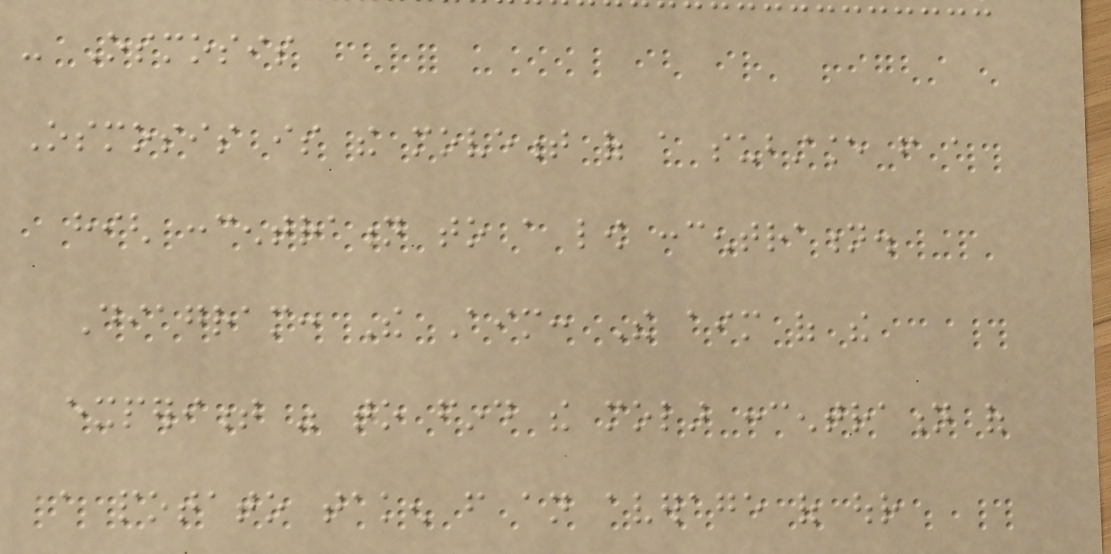- Osmosis
Osmosis is the movement of a substance from a
high concentration to a low concentration.
Diagram: The Aim: The aim of the
experiment was to find the molar concentration of
a potato taken from an average of our
